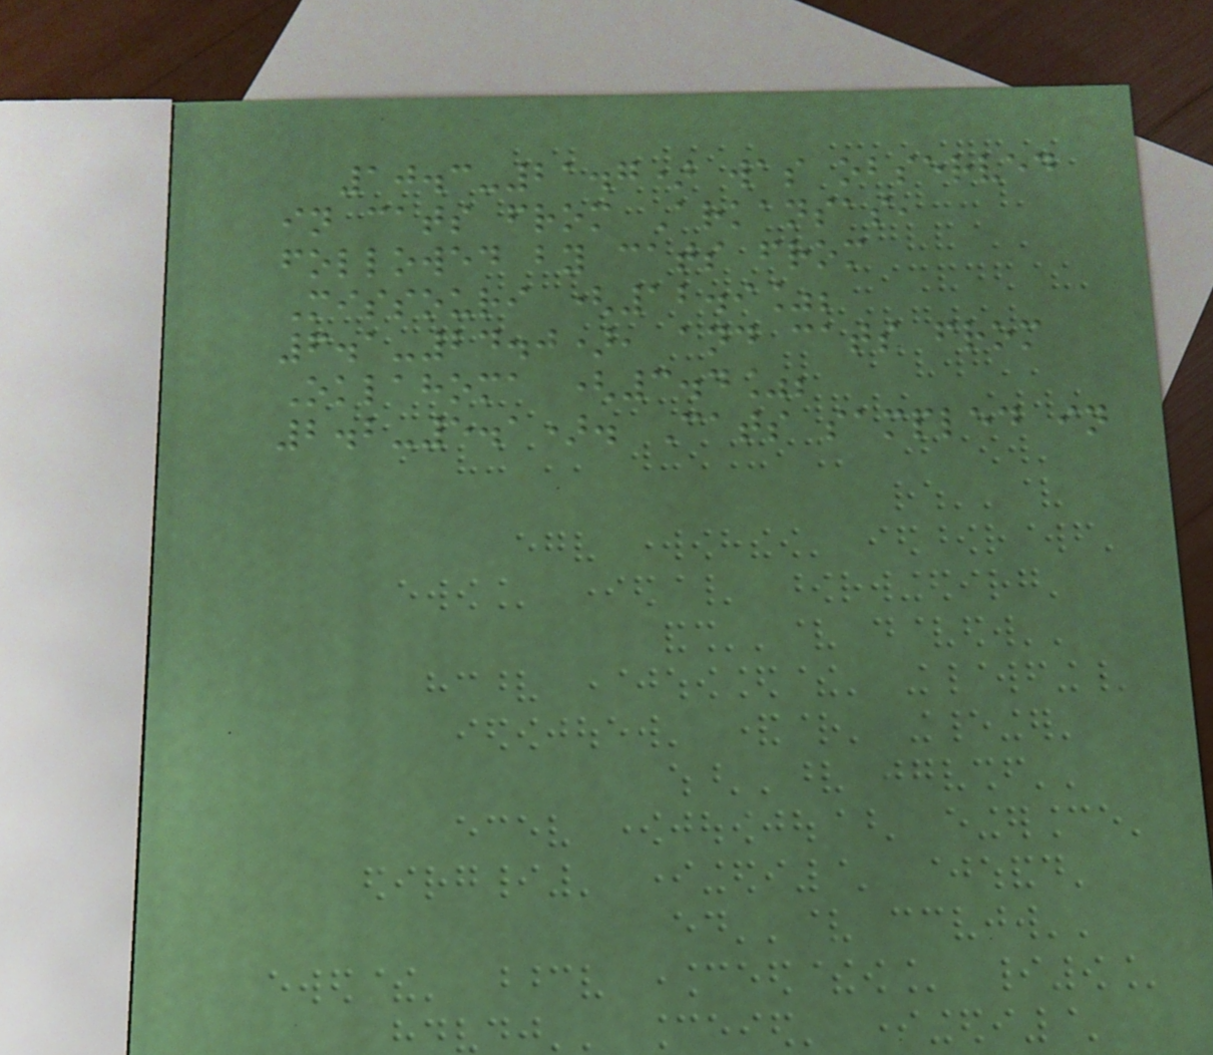10.3-21.7) was observed
in cats from Arkansas,
followed by cats from
Missouri (12.9%;
6.1-24.0), and cats from
Oklahoma (3.4%;
2.2-5.1). Cats sampled in
